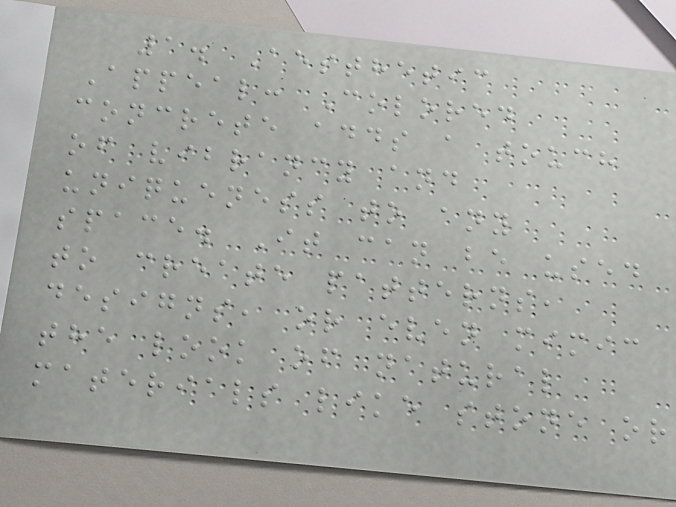1. Aesthetic
Appeal: Colored
concrete adds a touch
of vibrancy and
uniqueness to any
space. It can be used
to create patterns,
designs, or even mimic
the look of natural
materials like stone or
